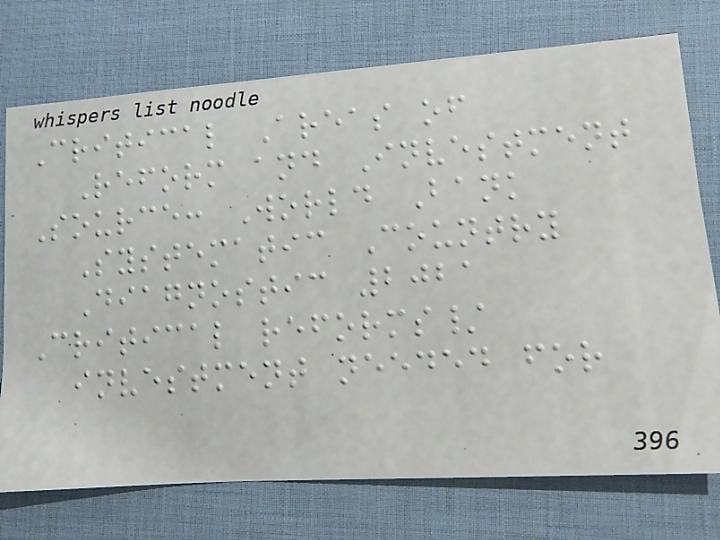Critical Areas of
Reform and Investment
Source: World Bank
Systematic Country
Diagnostic 2021
Critical reforms/
investment needed for
